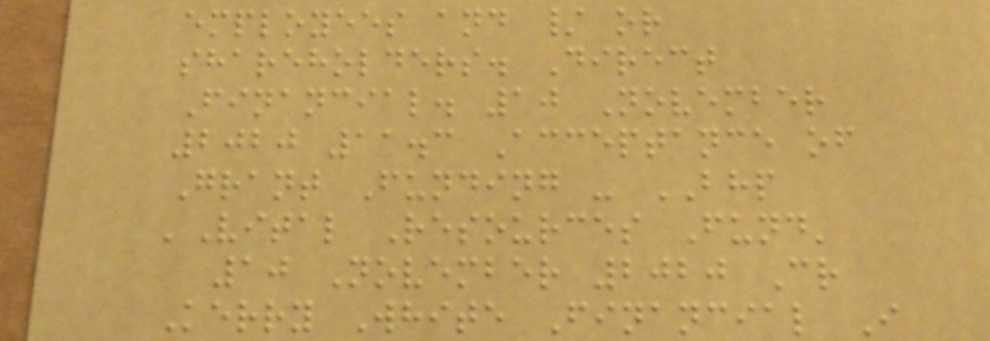employees and / or
shareholders. Direct
Financial. 10 November
2020 11.3 Acceptance of
Grant Funding - BHP
'Vital Resources Fund'
10 November 2020 Cr
Kerry White Financial I
